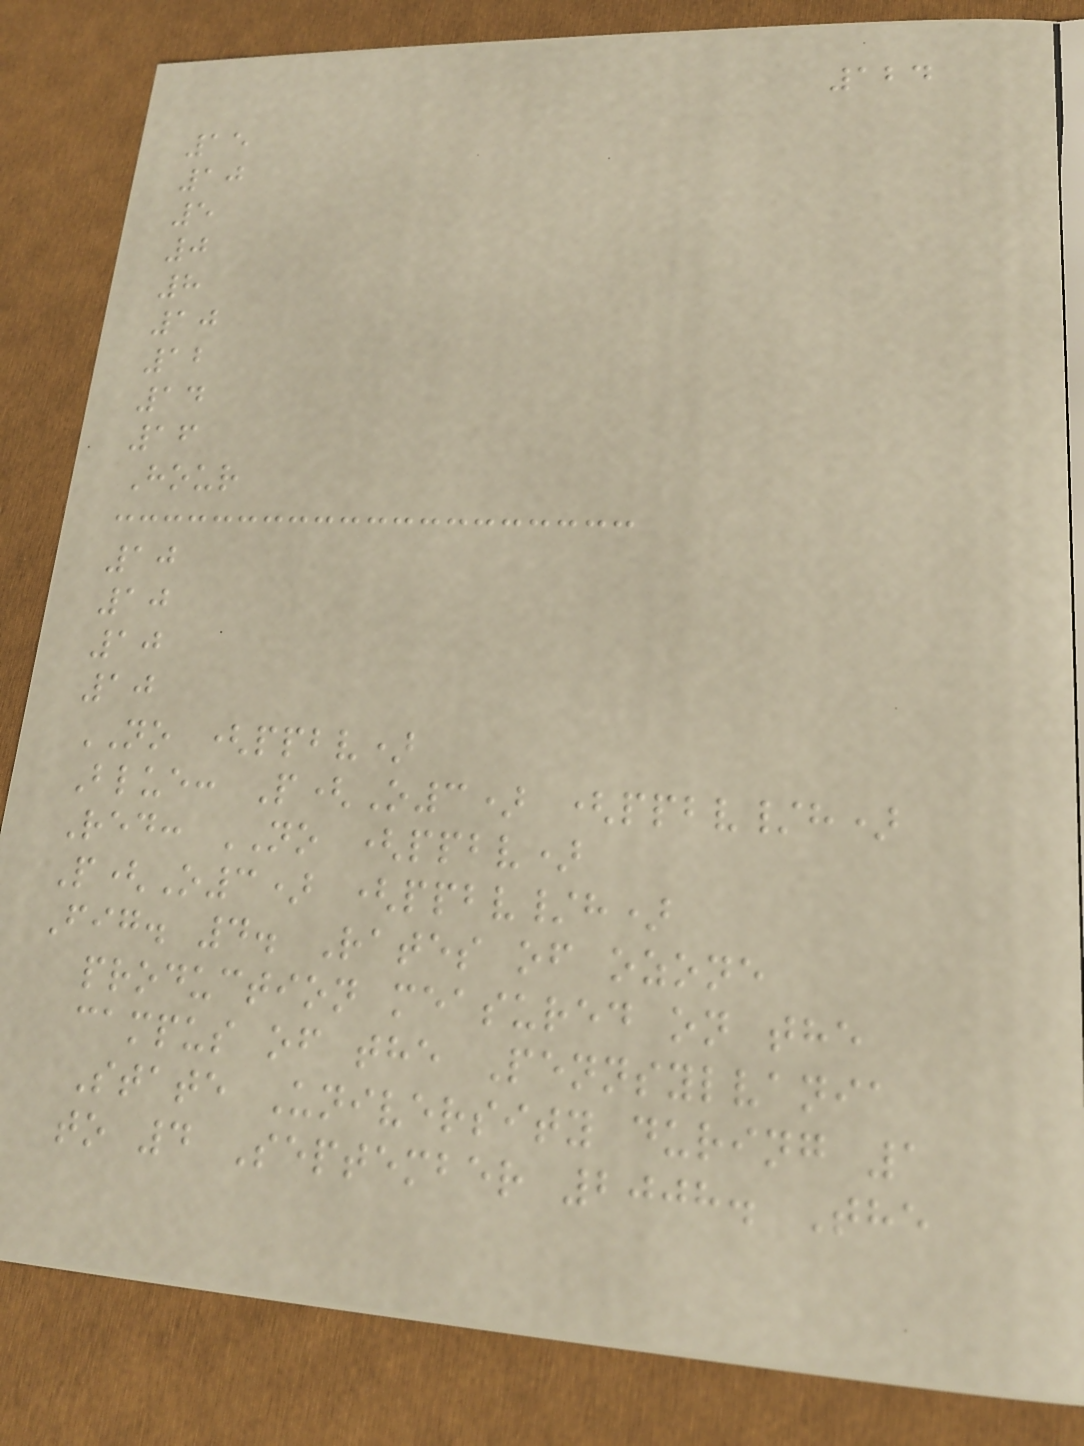124
15
10
5
0
8
10
12
14
16
Hour
10
10
10
10
NO (ppbv)
Blue: P(O3) (ppbv/h)
Red: NO (ppbv)
P(O3) (ppbv/h)
Fig. 4. Rates of ozone
production measured on the
campus of the Pennsylvania
State University during 1
to 4 September 2008. The
